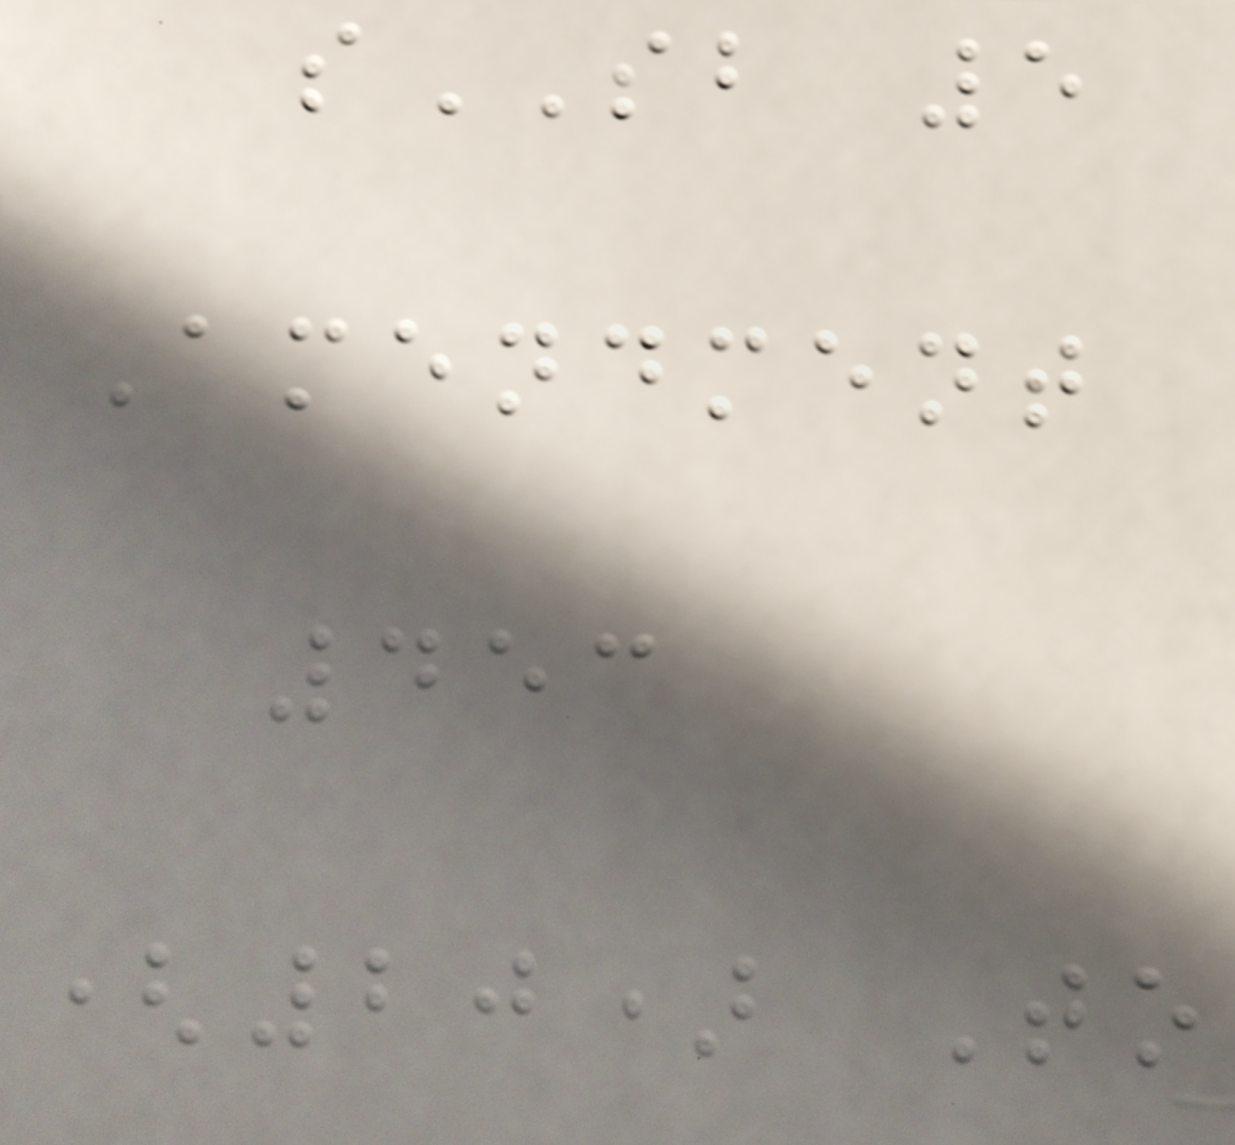sSB 5
Amendment
453
(20) To
